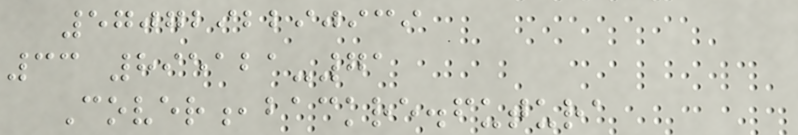5707292290939
33 895121-71
Cover,backre.futura
